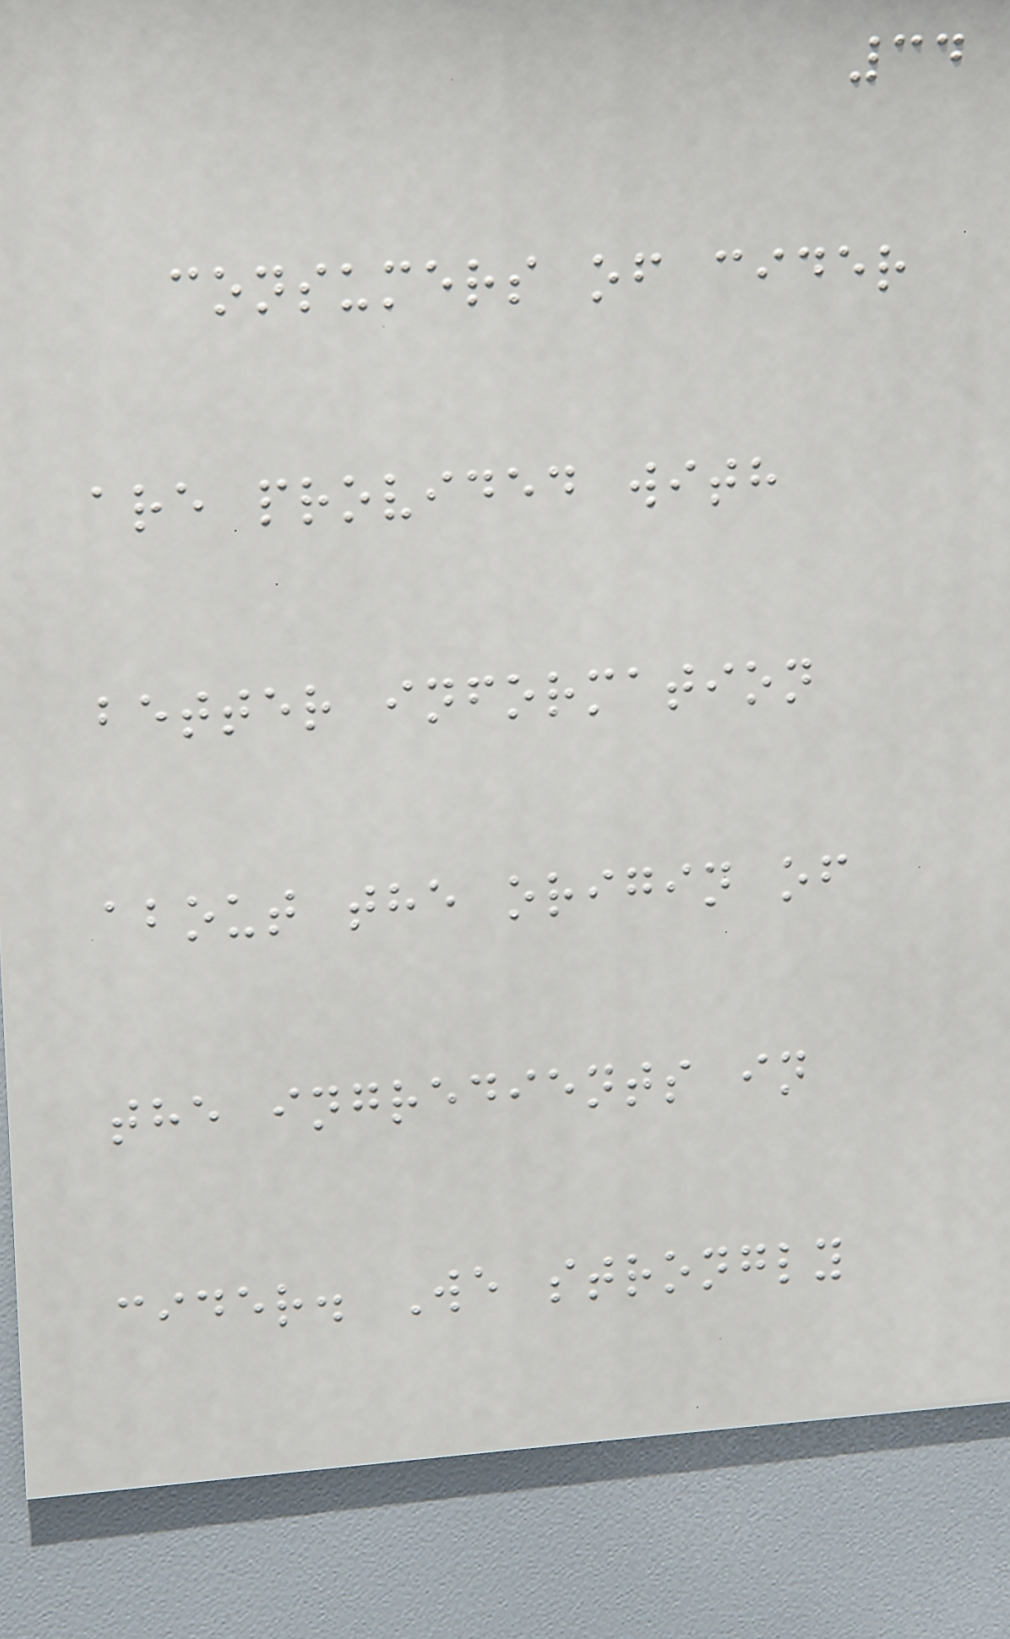34
consumers of cider
are provided with
better information
about the origin of
the ingredients in
cider. We strongly
